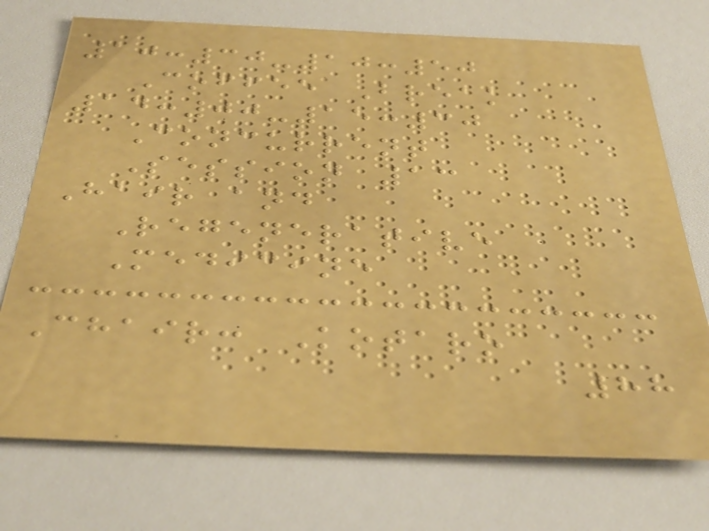10:30-10:50
Coffee Break
14:00-15:30
Concurrent
Session 13
Hair and
Regenerative
Medicine
Chair: Kotaro
88
